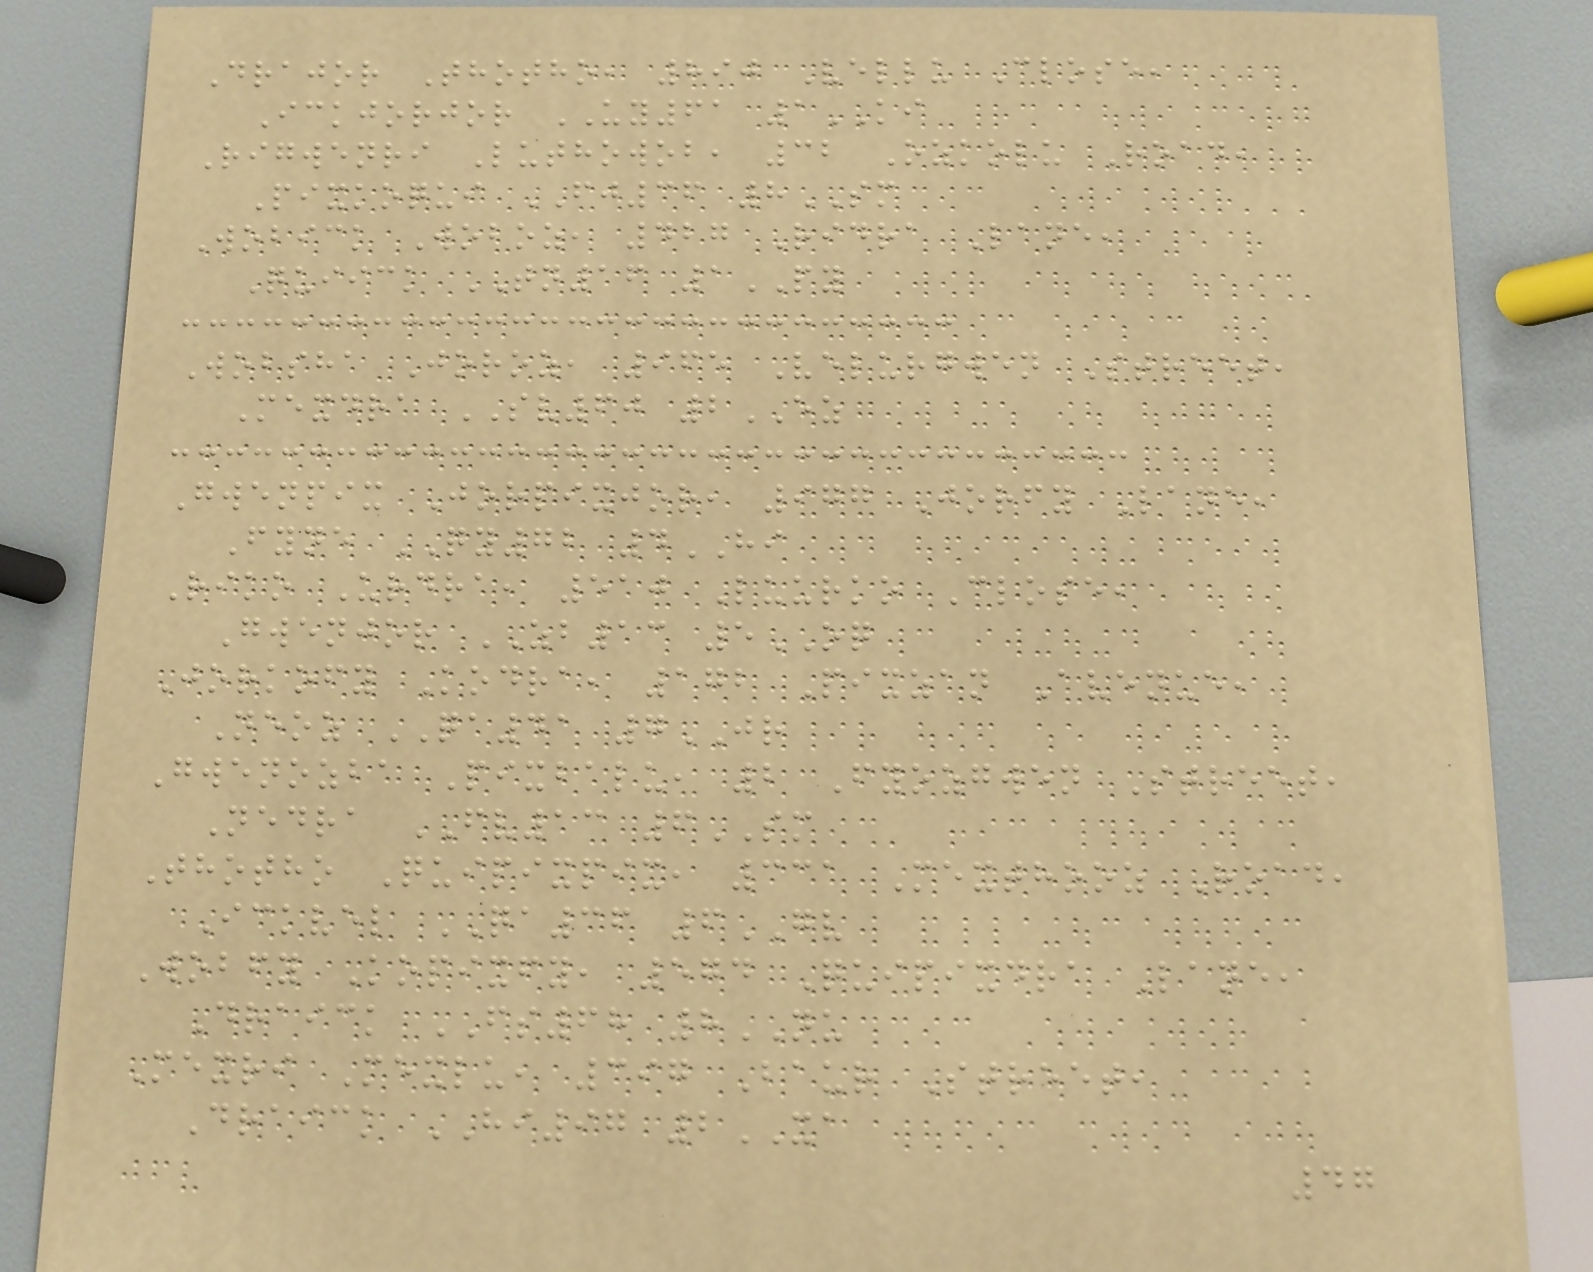Drajor Thotho, 890 Vellu Close,
Ickjorjor UY61 1KI
Rigwenri Luthowob, 32 Ozkolu Road,
Pixkoqui FJ36 8SM
Wobick Woboz, 427 Ridra Lane,
Quiick TN16 1PY
Wobsha Joroz, 965 Velurgwen Street,
Mexdra SV60 2EZ
Gwenpix Jorpixjor, 977 Jorfy Lane,
Fyne QY72 4HI
Riko Urdra, 510 Luurko Close,
Gwenjor ZB13 5OQ
Jorkofy Kodra, 172 Pixzan Avenue,
Neoz QA41 7JR
Gwenozba Pixbalu, 2 Fyozgwen Street,
Nedra FV13 6SM
Thotho Quipixpix, 331 Mexthooz Road,
Ickvel QA36 6GV
Wobfy Kopixfy, 574 Quipixdra Lane,
Draick FS68 8NU
Mexri Mexlu, 397 Baur Street,
Draick HI97 2XA
47
